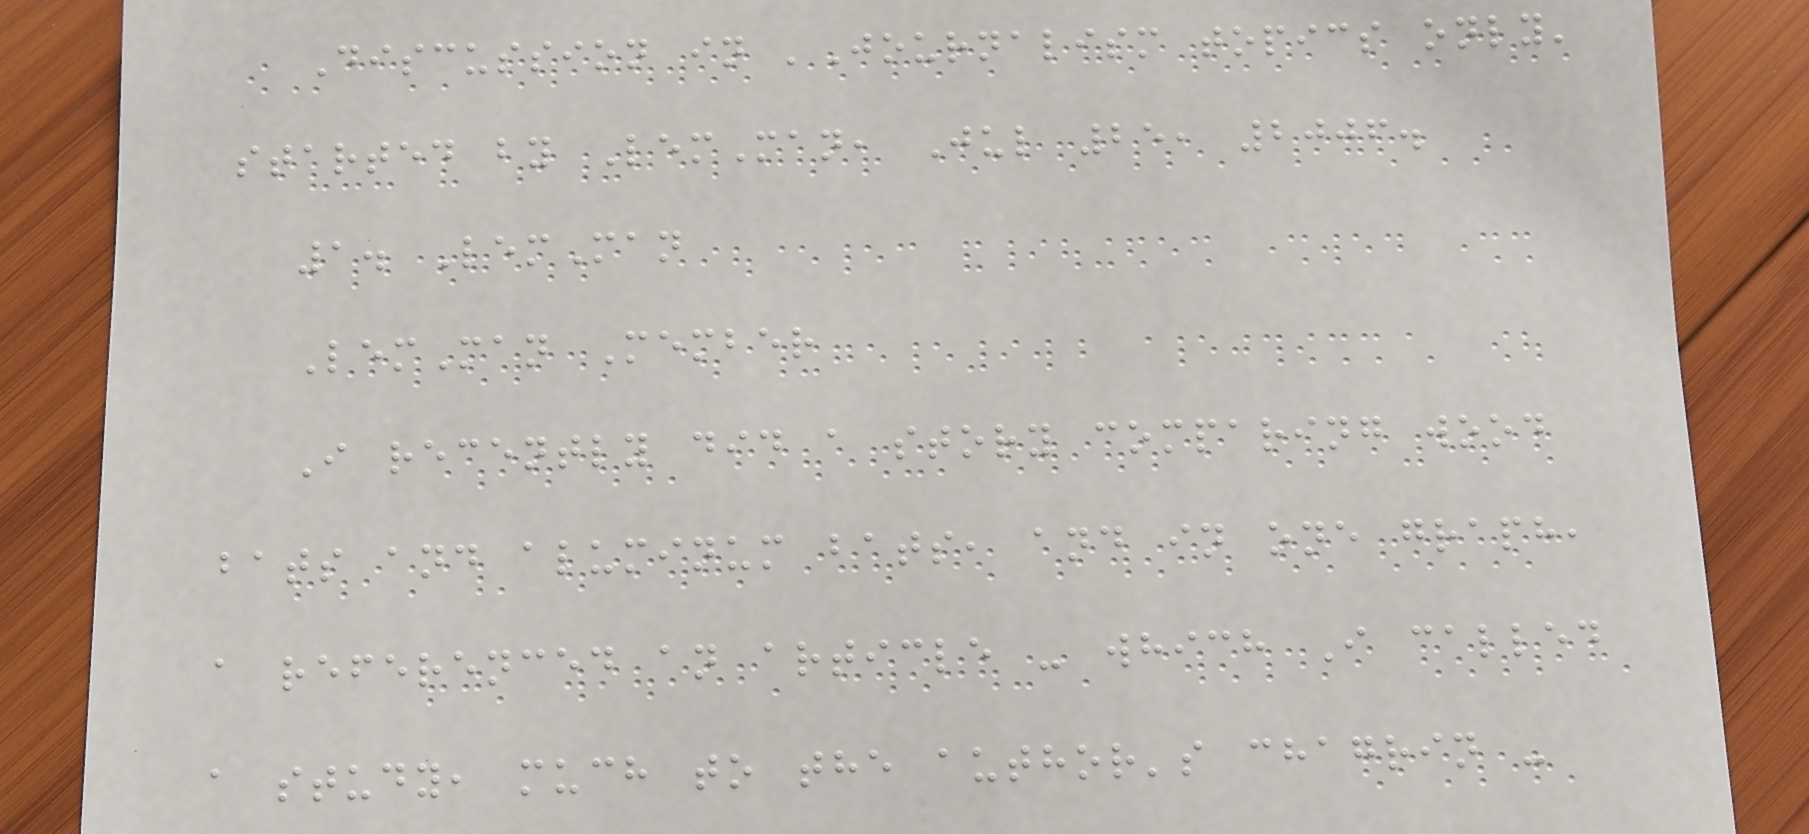Discussion in 'Journalism topics only'
started by LemMan, Jul 25, 2006.
1. LemMan
LemMan Member
I recently did a story comparing wood
bats and aluminum bats, and in one graph,
a referenced an article - which I called
a study, much to the author's chagrin -
